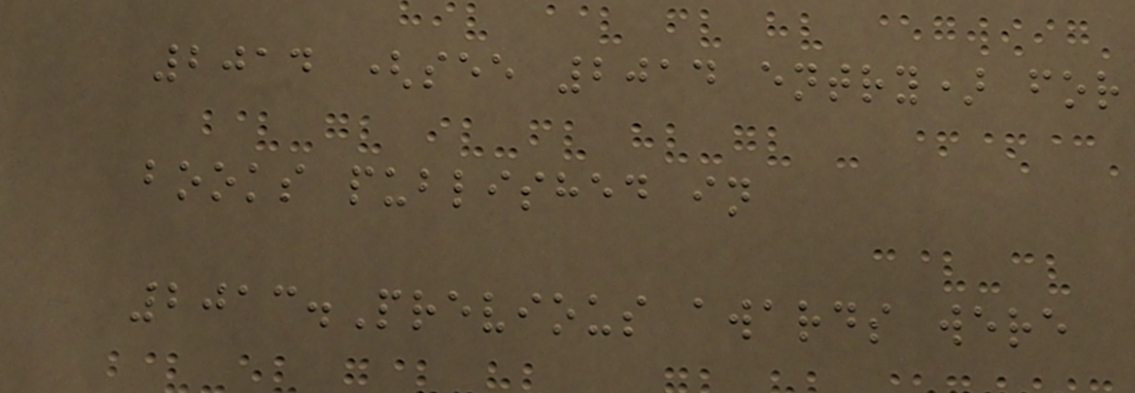2014 (see 2014 entry) for
books published in
2013.Previous awards were
